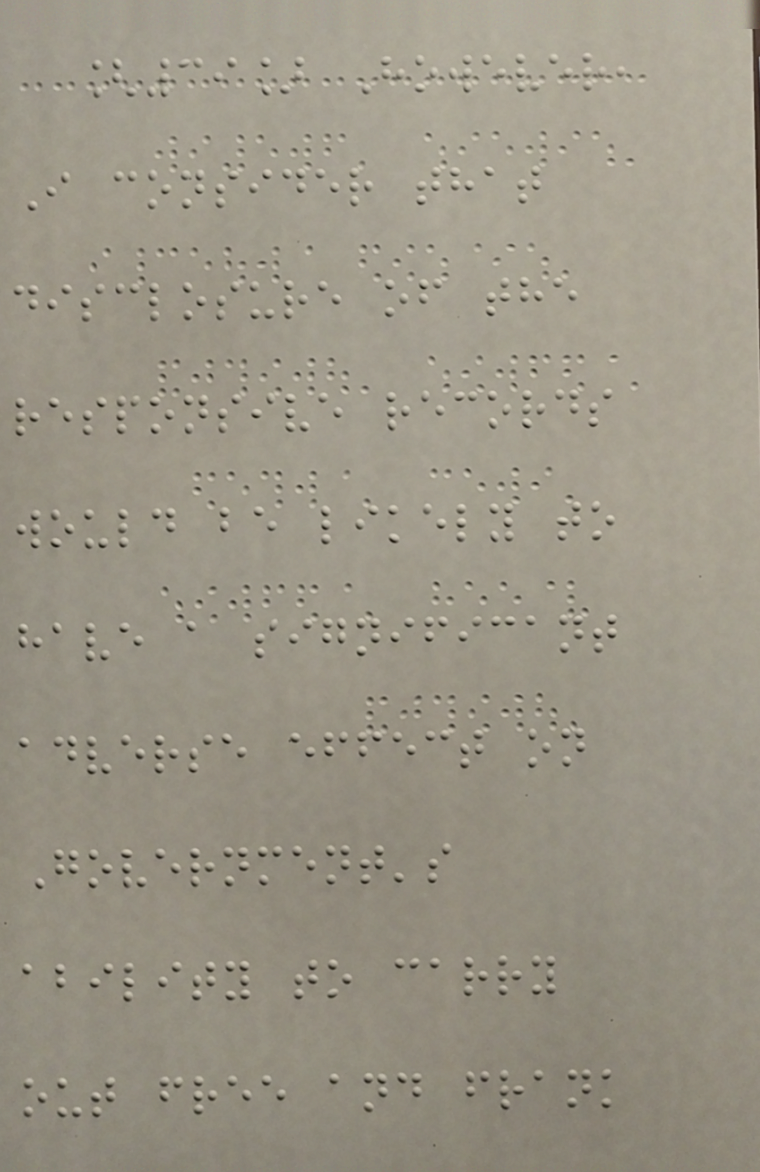[39] However,
I consider that
disclosure of the
responsive records
would be likely to
have a significant
adverse effect on
Government's
ability to carry
out free and frank
